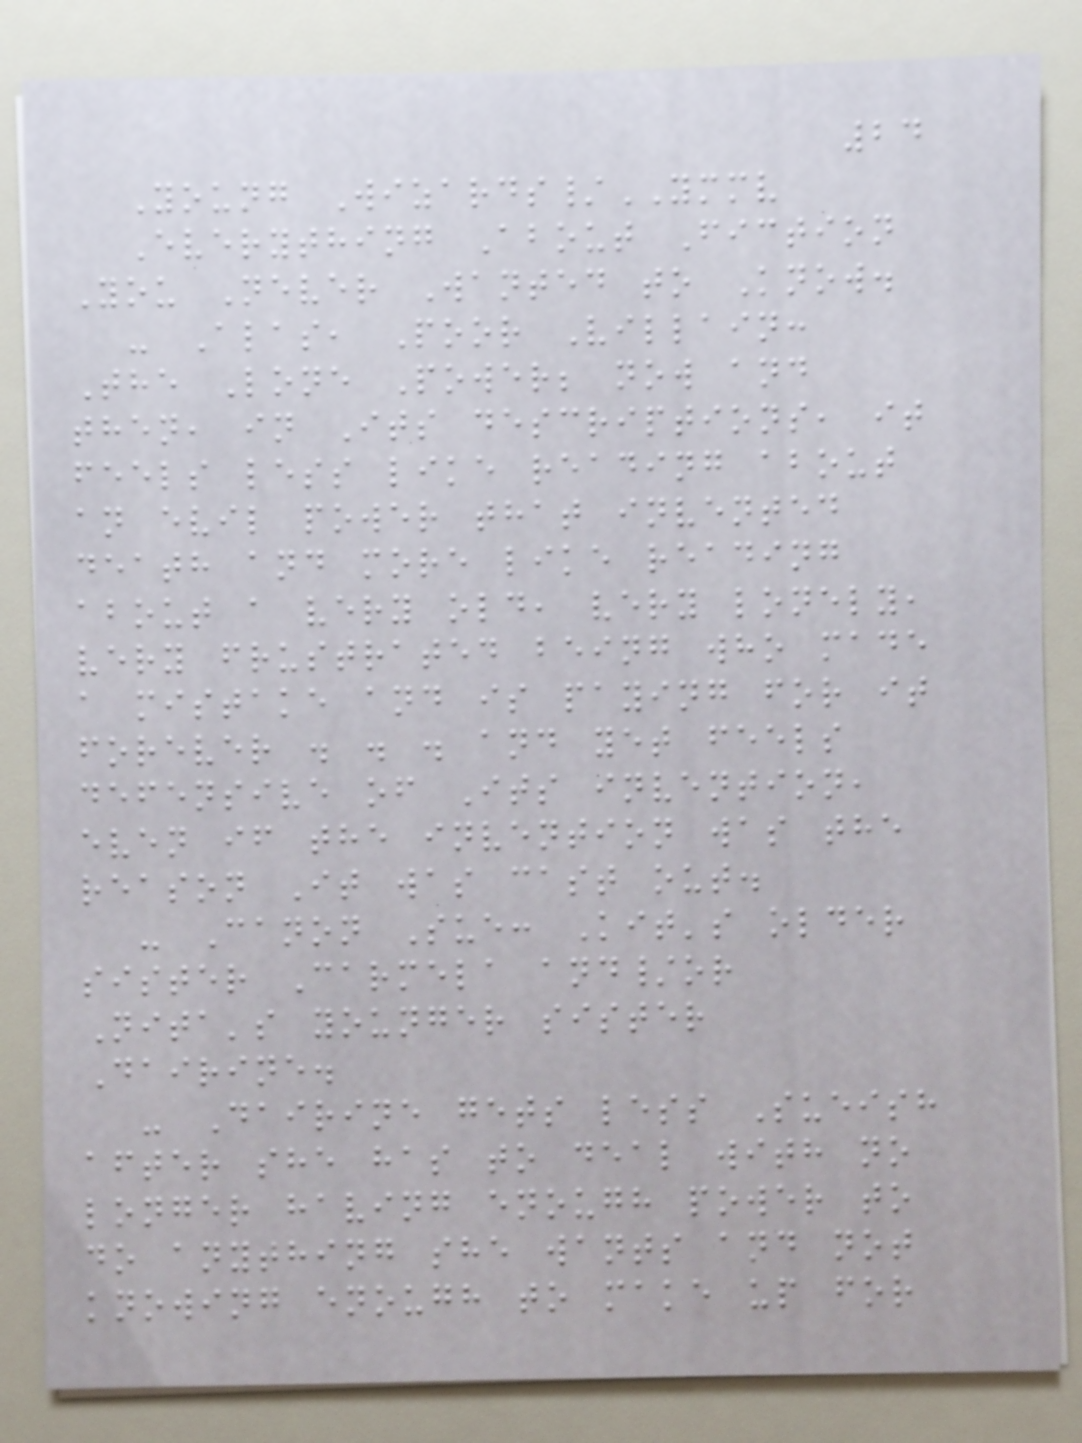24
Young Wizards/YMMV
Everything About Fiction
You Never Wanted to Know.
- Alas, Poor Villain:
The Lone Power; now and
then, in Its descriptions, it
feels less like reading about
an evil power that invented
death and more like reading
about a very old, very lonely,
very frustrated being who made
a mistake and is paying for it
forever . . . and yet feels
defensive of Its invention,
even if the invention was the
reason It was cast out.
- Canon Sue: Kit's older
sister Carmela and/or
Nita's younger sister
Dairine.
- Dairine gets less Sueish
after she has to deal with no
longer having enough power to
do anything she wants and not
knowing enough to make up for
